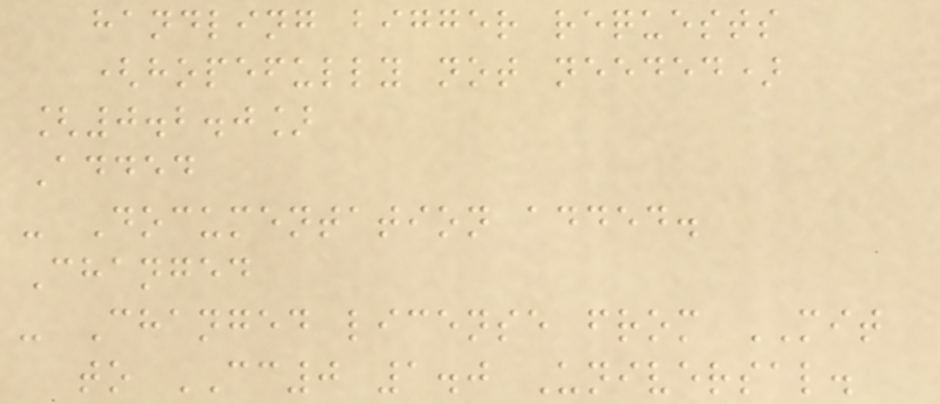handling bigger requests
(hopefully not needed)
[0.2.0]
Added
- Documentation added.
Changed
- Changed license from MIT
to CC0 1.0 Universal.
